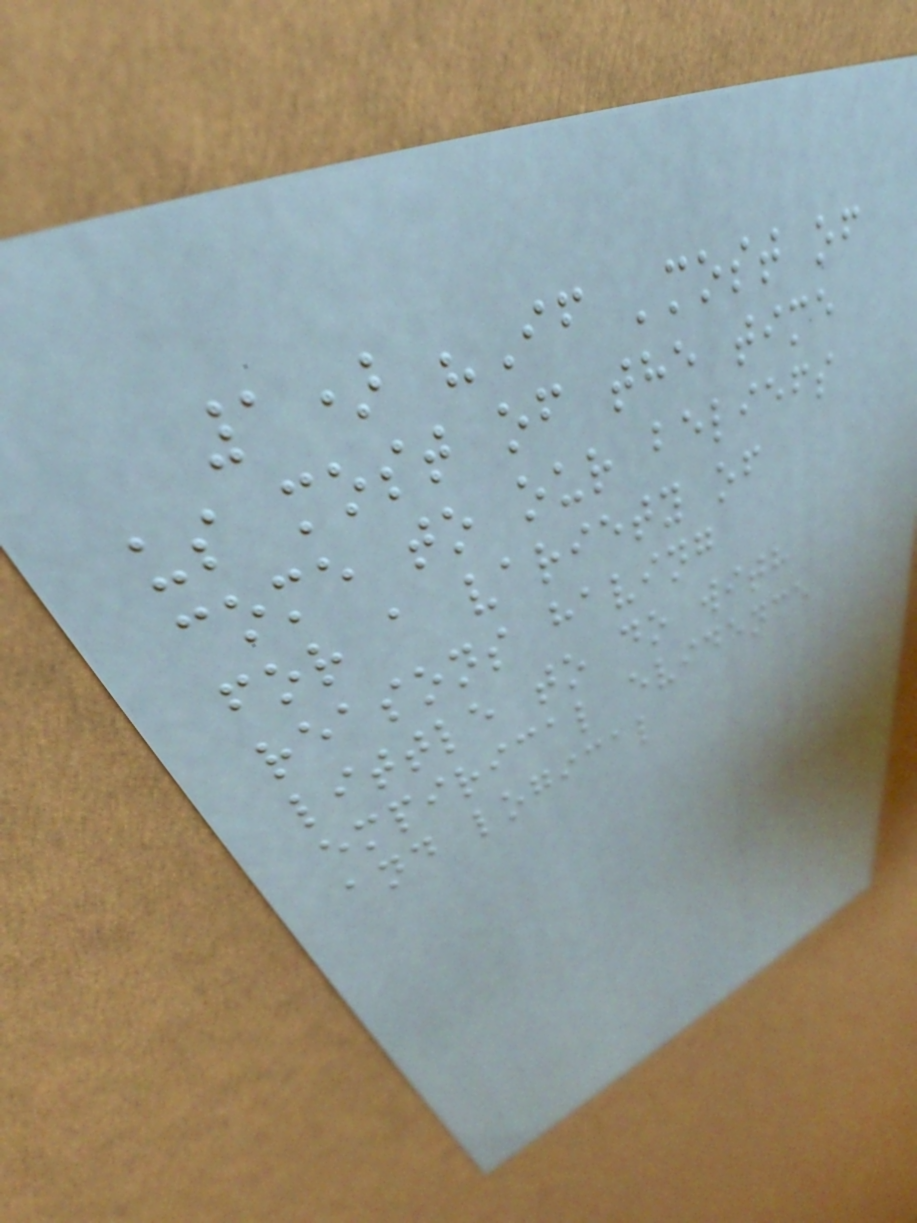1) "If 'most of
us most of the time
come to our beliefs
for a variety of
reasons having
little to do with
empirical evidence
and logical
